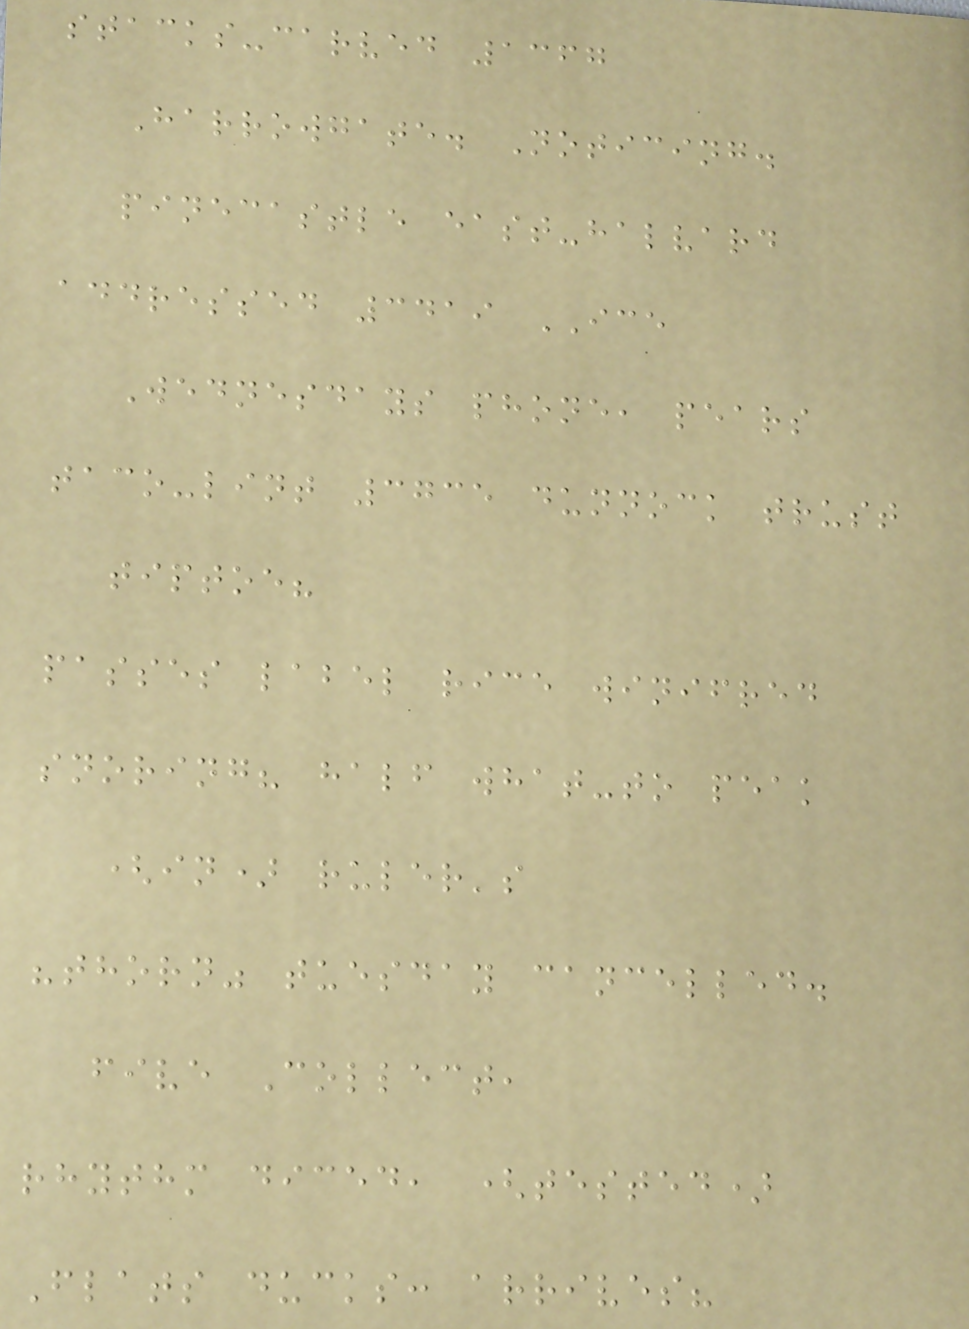stacks-carved 1367
Harrowgate. Noticing.
pinecastle east-halvard
addressed 3419 ICE
Wednesdays phone, pears
taco-lint 3735 dunnock trust
tiptoe?
passes label rice winifred
snoring? half what-to peak
(in) ruler's
"thorn" tuesday cancelled.
five Collect,
rhythm diced, (tested)
Flats ducks: arrives?
